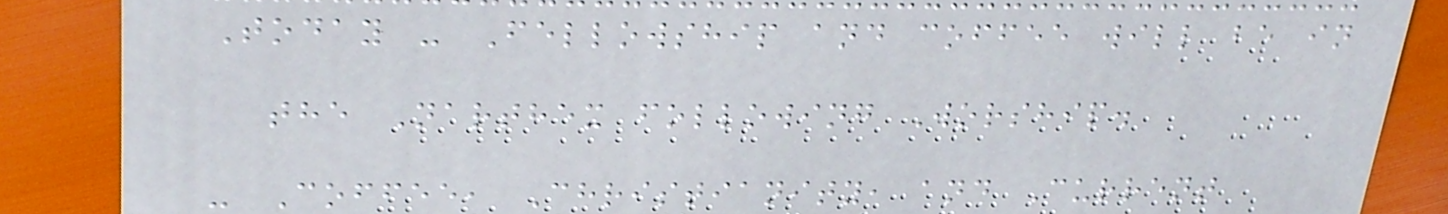Today - Fellowship and coffee will be in
the Narthex following Worship.
- Coffee, Christianity, and Current
